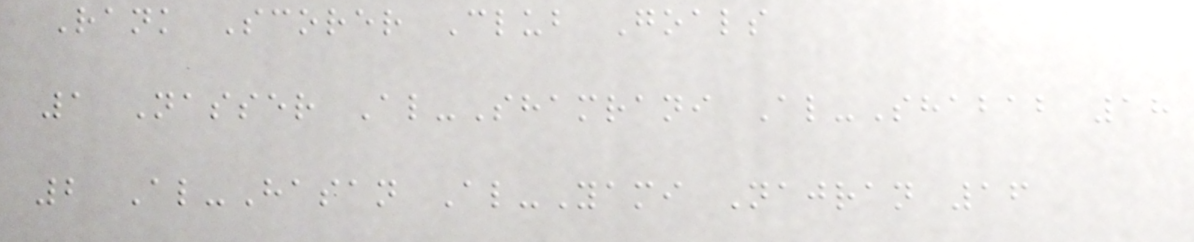Rank Scorer Club Goals
1 Nasser Al-Shamrani Al-Shabab 18
2 Al-Hasan Al-Yami Najran 16
